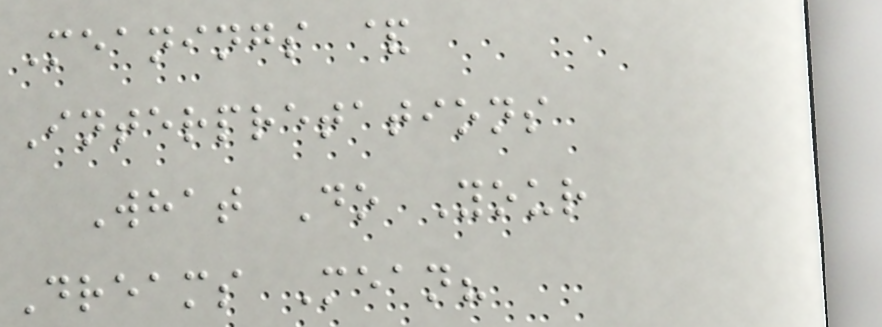Meanings &
Interpretations
What Do Your
Dreams Mean?
